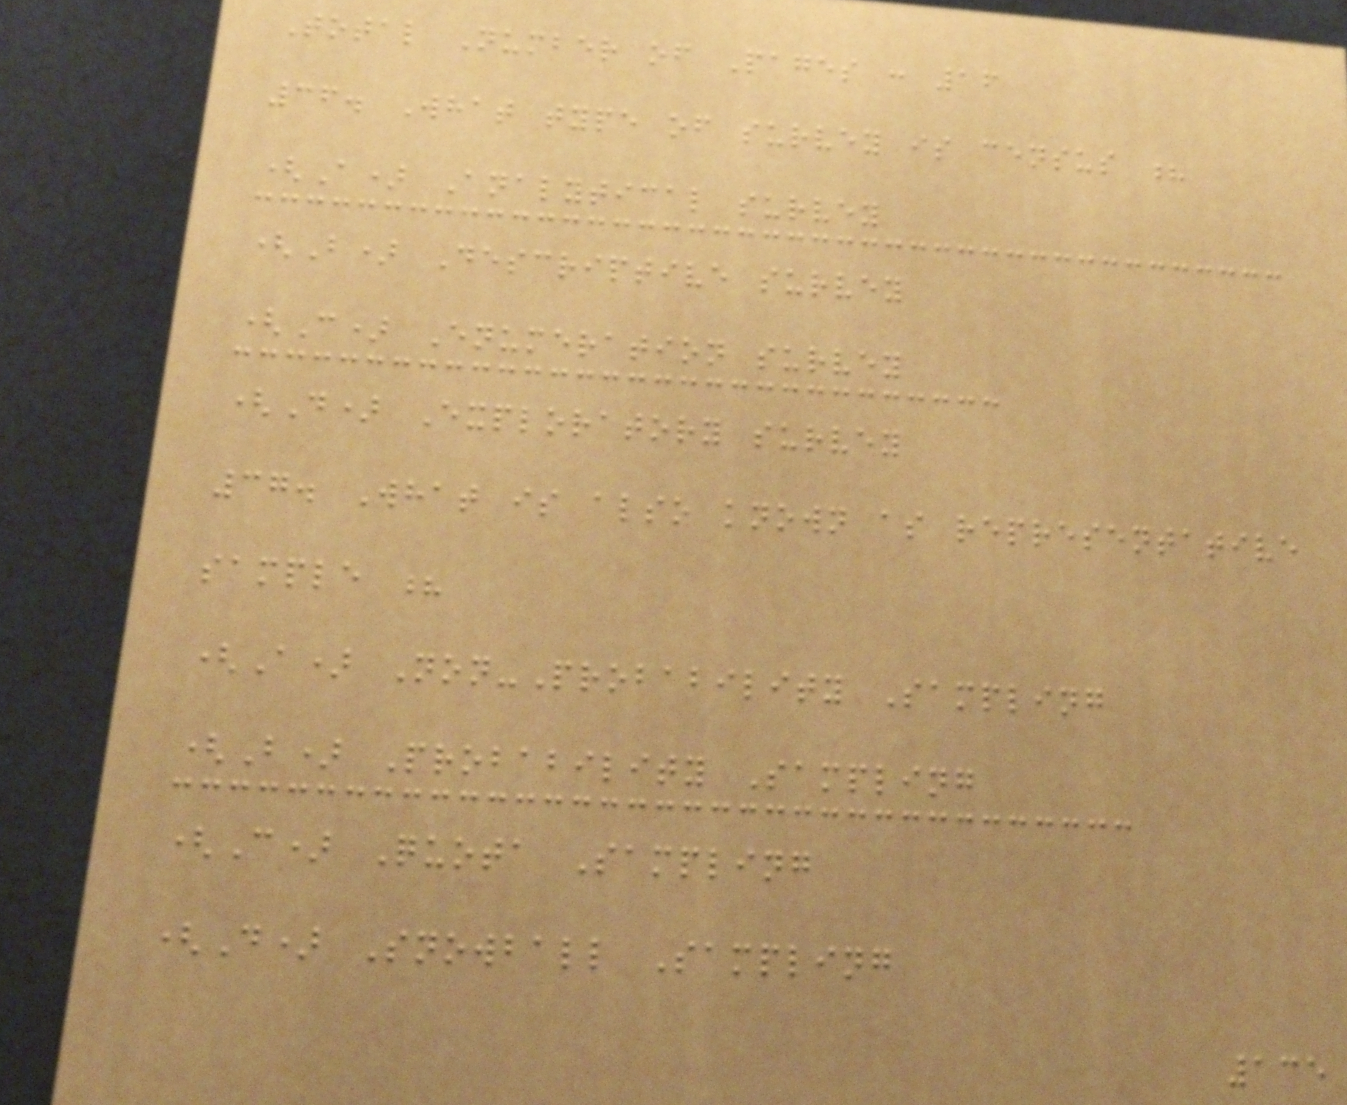Total Number of Pages : 16
36. What type of survey is census ?
(A) Analytical survey
(B) Descriptive survey
(C) Enumeration survey
(D) Exploratory survey
37. What is also known as representative
sample ?
(A) Non-Probability Sampling
(B) Probability Sampling
(C) Quota Sampling
(D) Snowball Sampling
135
